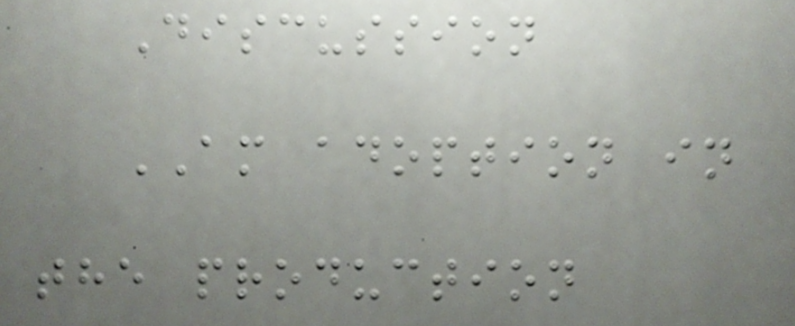Discussion
AM adoption in
the production
